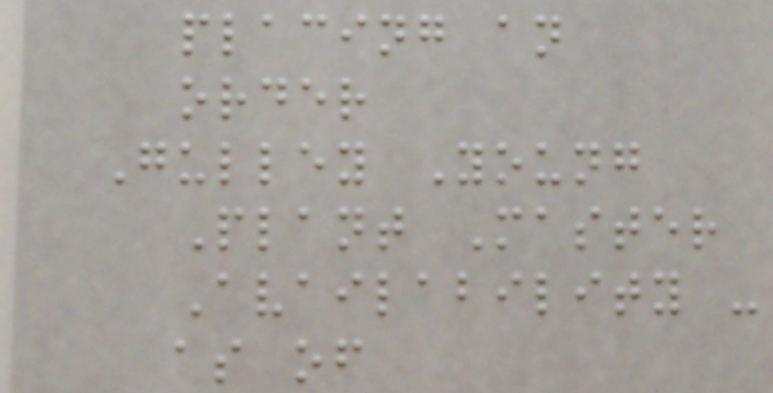placing an
order
Gulley Young
Plant Master
Availability -
as of
